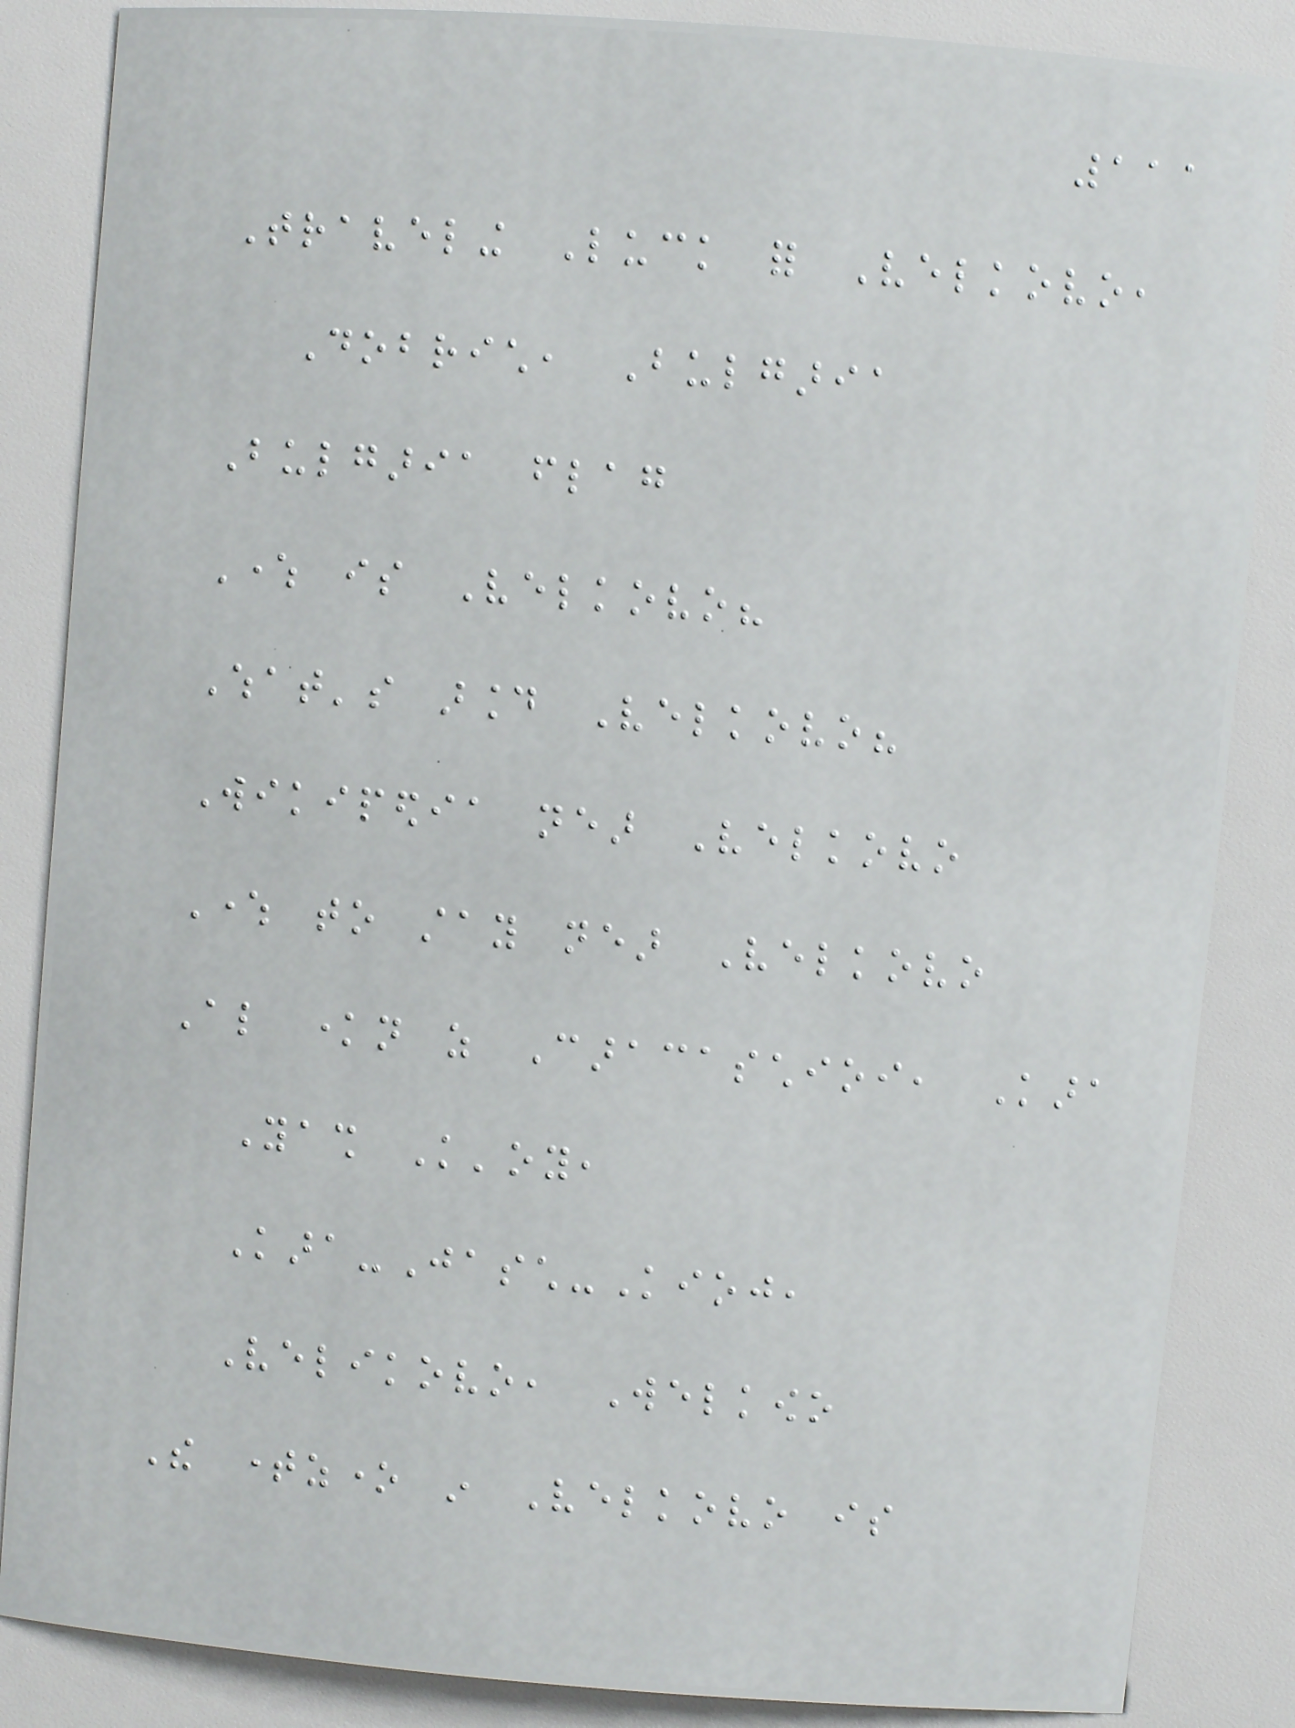111
Traveling Luck for Velkovo,
Dobrich, Bulgaria
Bulgaria flag
Where is Velkovo?
What's around Velkovo?
Wikipedia near Velkovo
Where to stay near Velkovo
Also known as Caracaschioi, Kara
Yash K'oy,
Kara-Jasch-Kioj,
Velikovo, Welkowo
The timezone in Velkovo is
